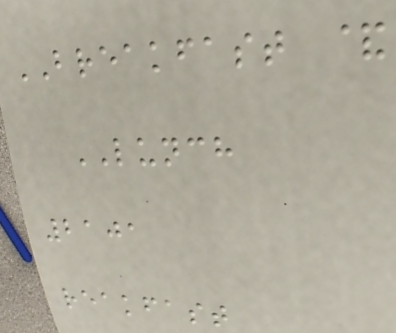BREAKFAST &
LUNCH
2101
reakfast
